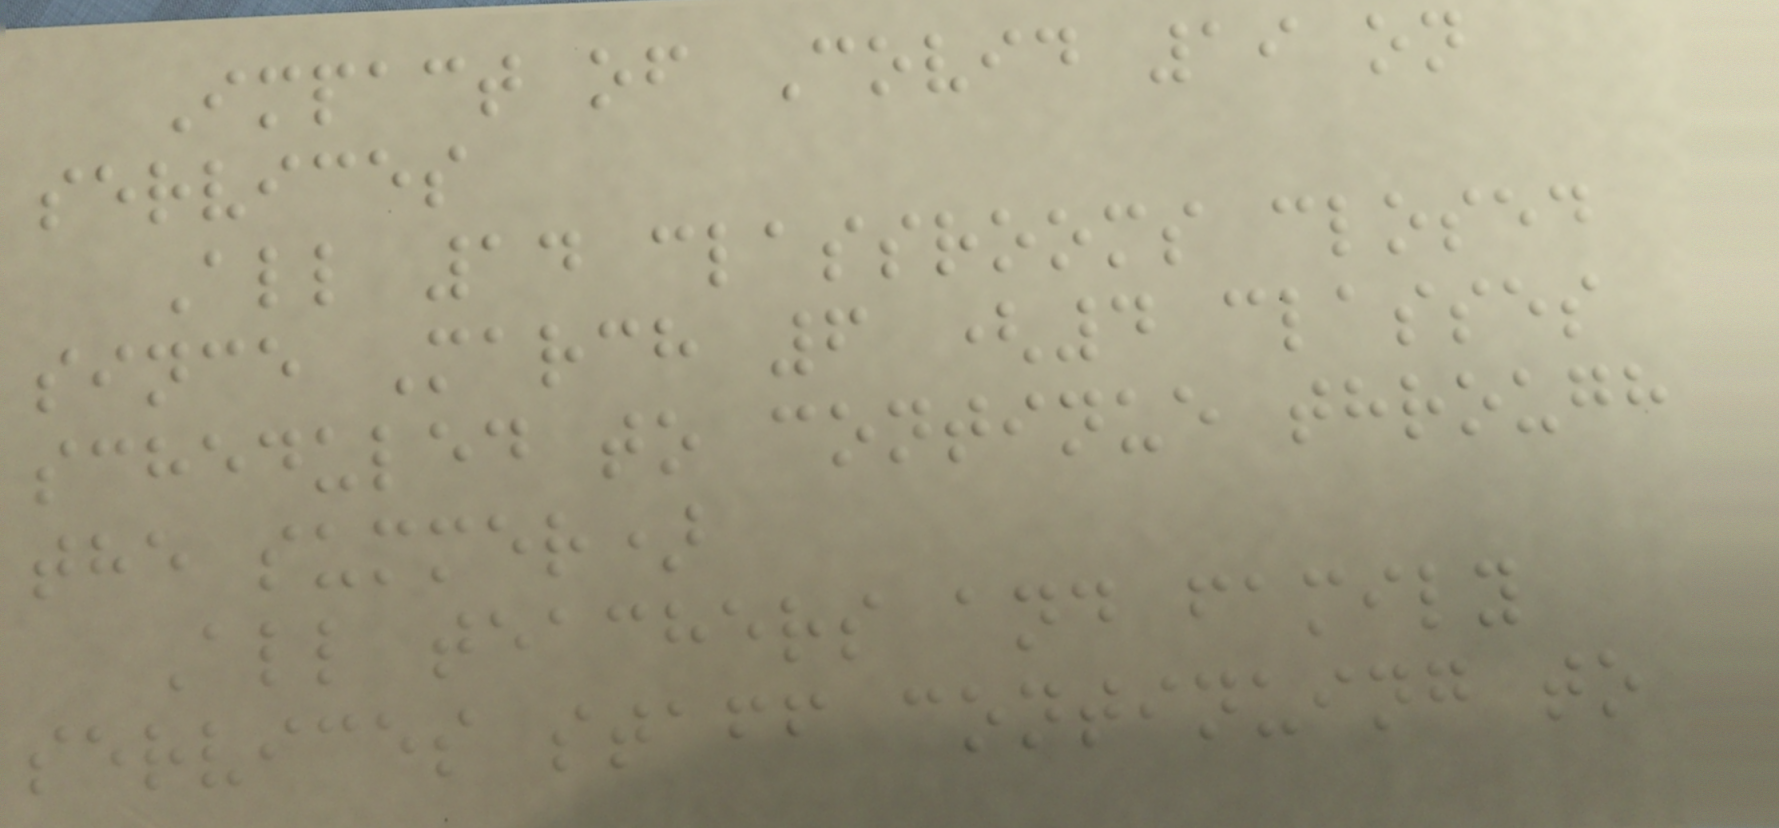Impact of Covid 19 on
services
All 14 classrooms closed
since March 6 (4 classes
scheduled to continue through
the summer)
All teachers and family
services staff continuing to
